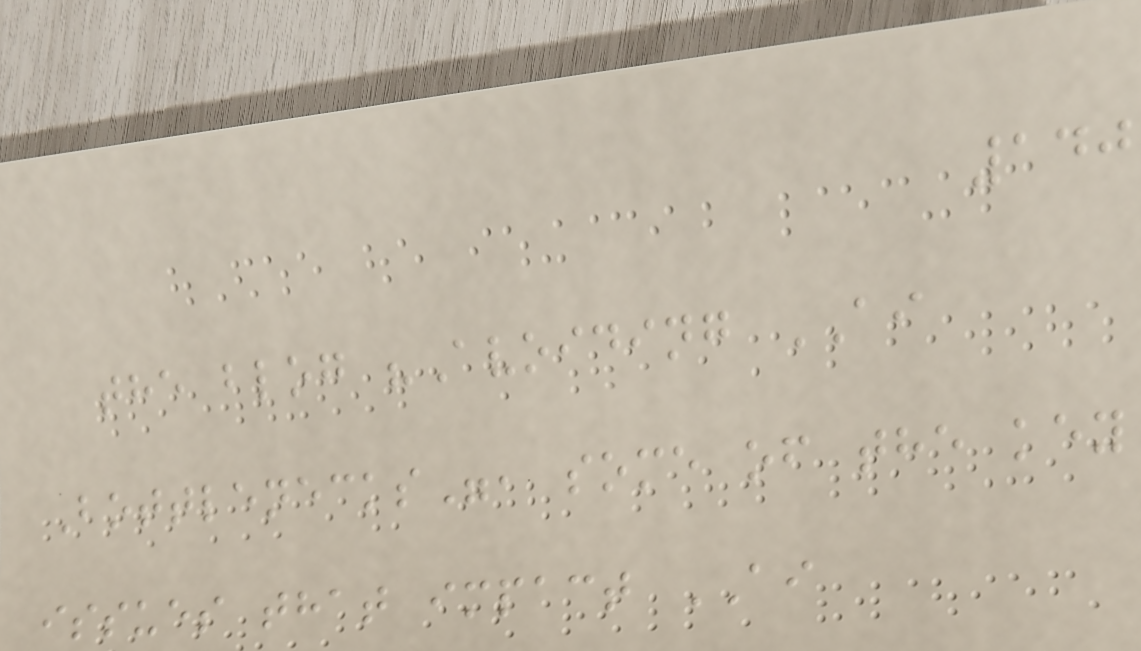140
the blog "Avoiding AI
Bottlenecks", some of the key
issues that impact AI
